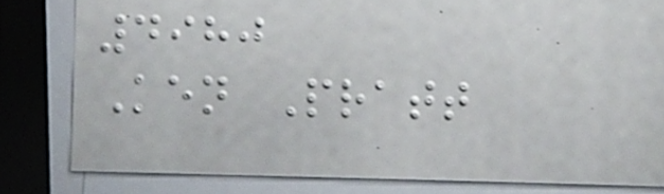4980
Ken Pratt
